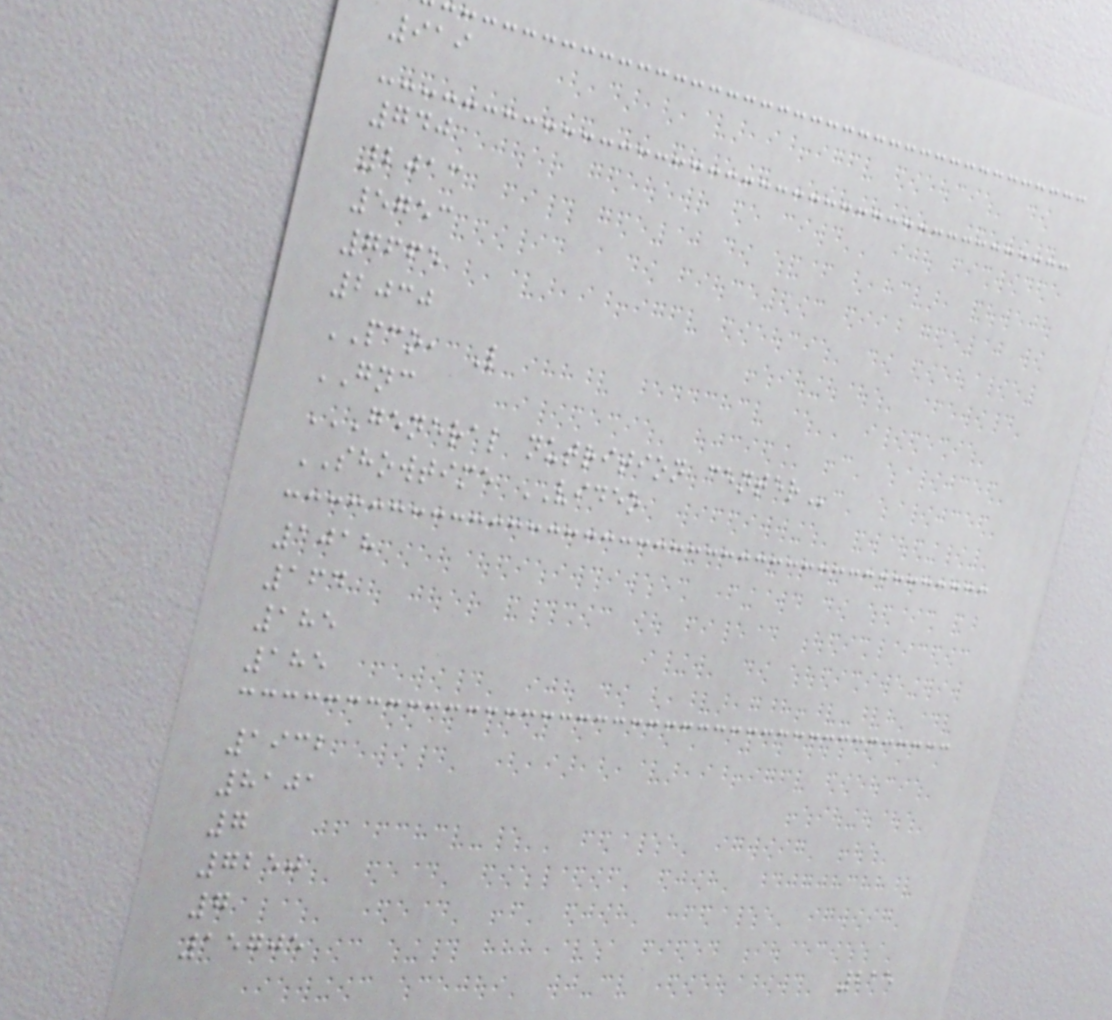919
740
2013
5753
7665
2030
PCO, L
GNC
GENERAL NUTRITION CENTER
SHOWTIME VIDEO
1018
164
185
185
1932
8101
7
7250
7
15705
215
